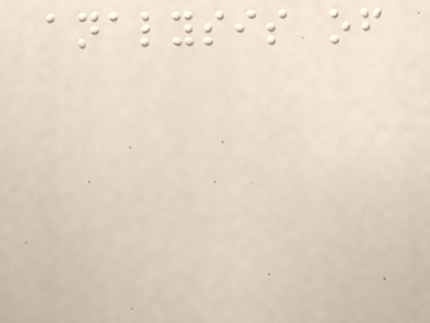analysis of
